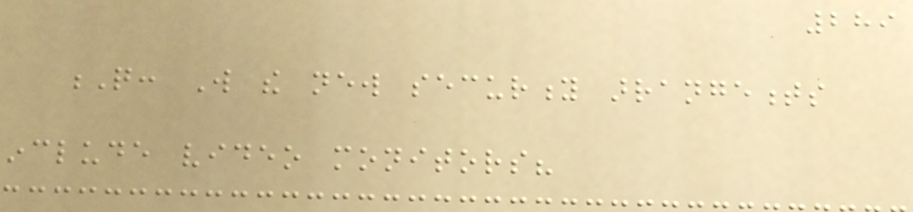289
Q: Will the new security arrangements
include video monitors?
